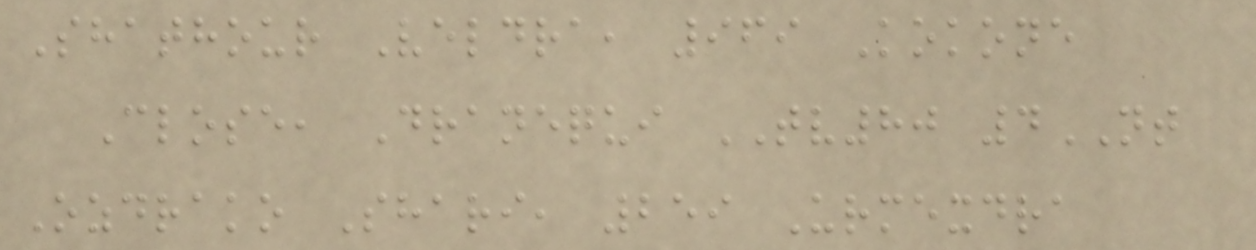Shathour Veldra, 969 Kokone
Close, Dranequi TV80 4NT
Ozdrako Shari, 259 Urmexdra
